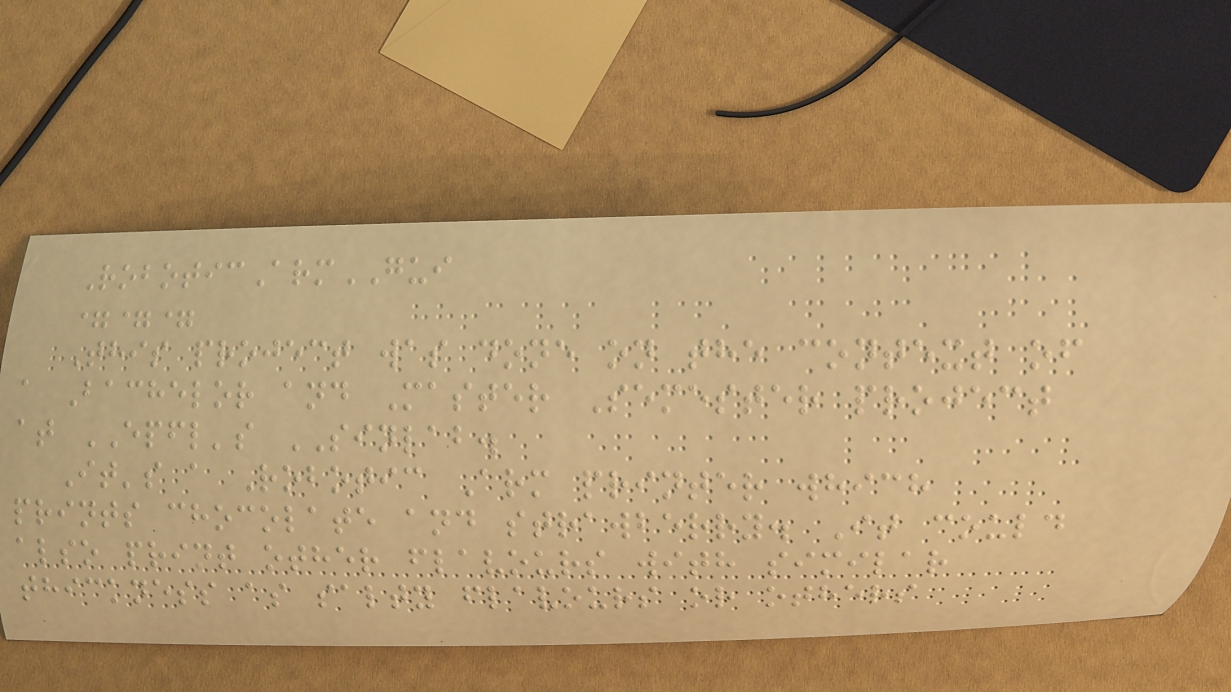RoboticArmGUI
===
This project was done on the context of
a Bachelor and Master Semester project
at EPFL's SINLAB.
It's a Robotic Arm printer which
prints chocolate and strawberry. It could
also print other flavours with similar
thickness as salty flavours or others
